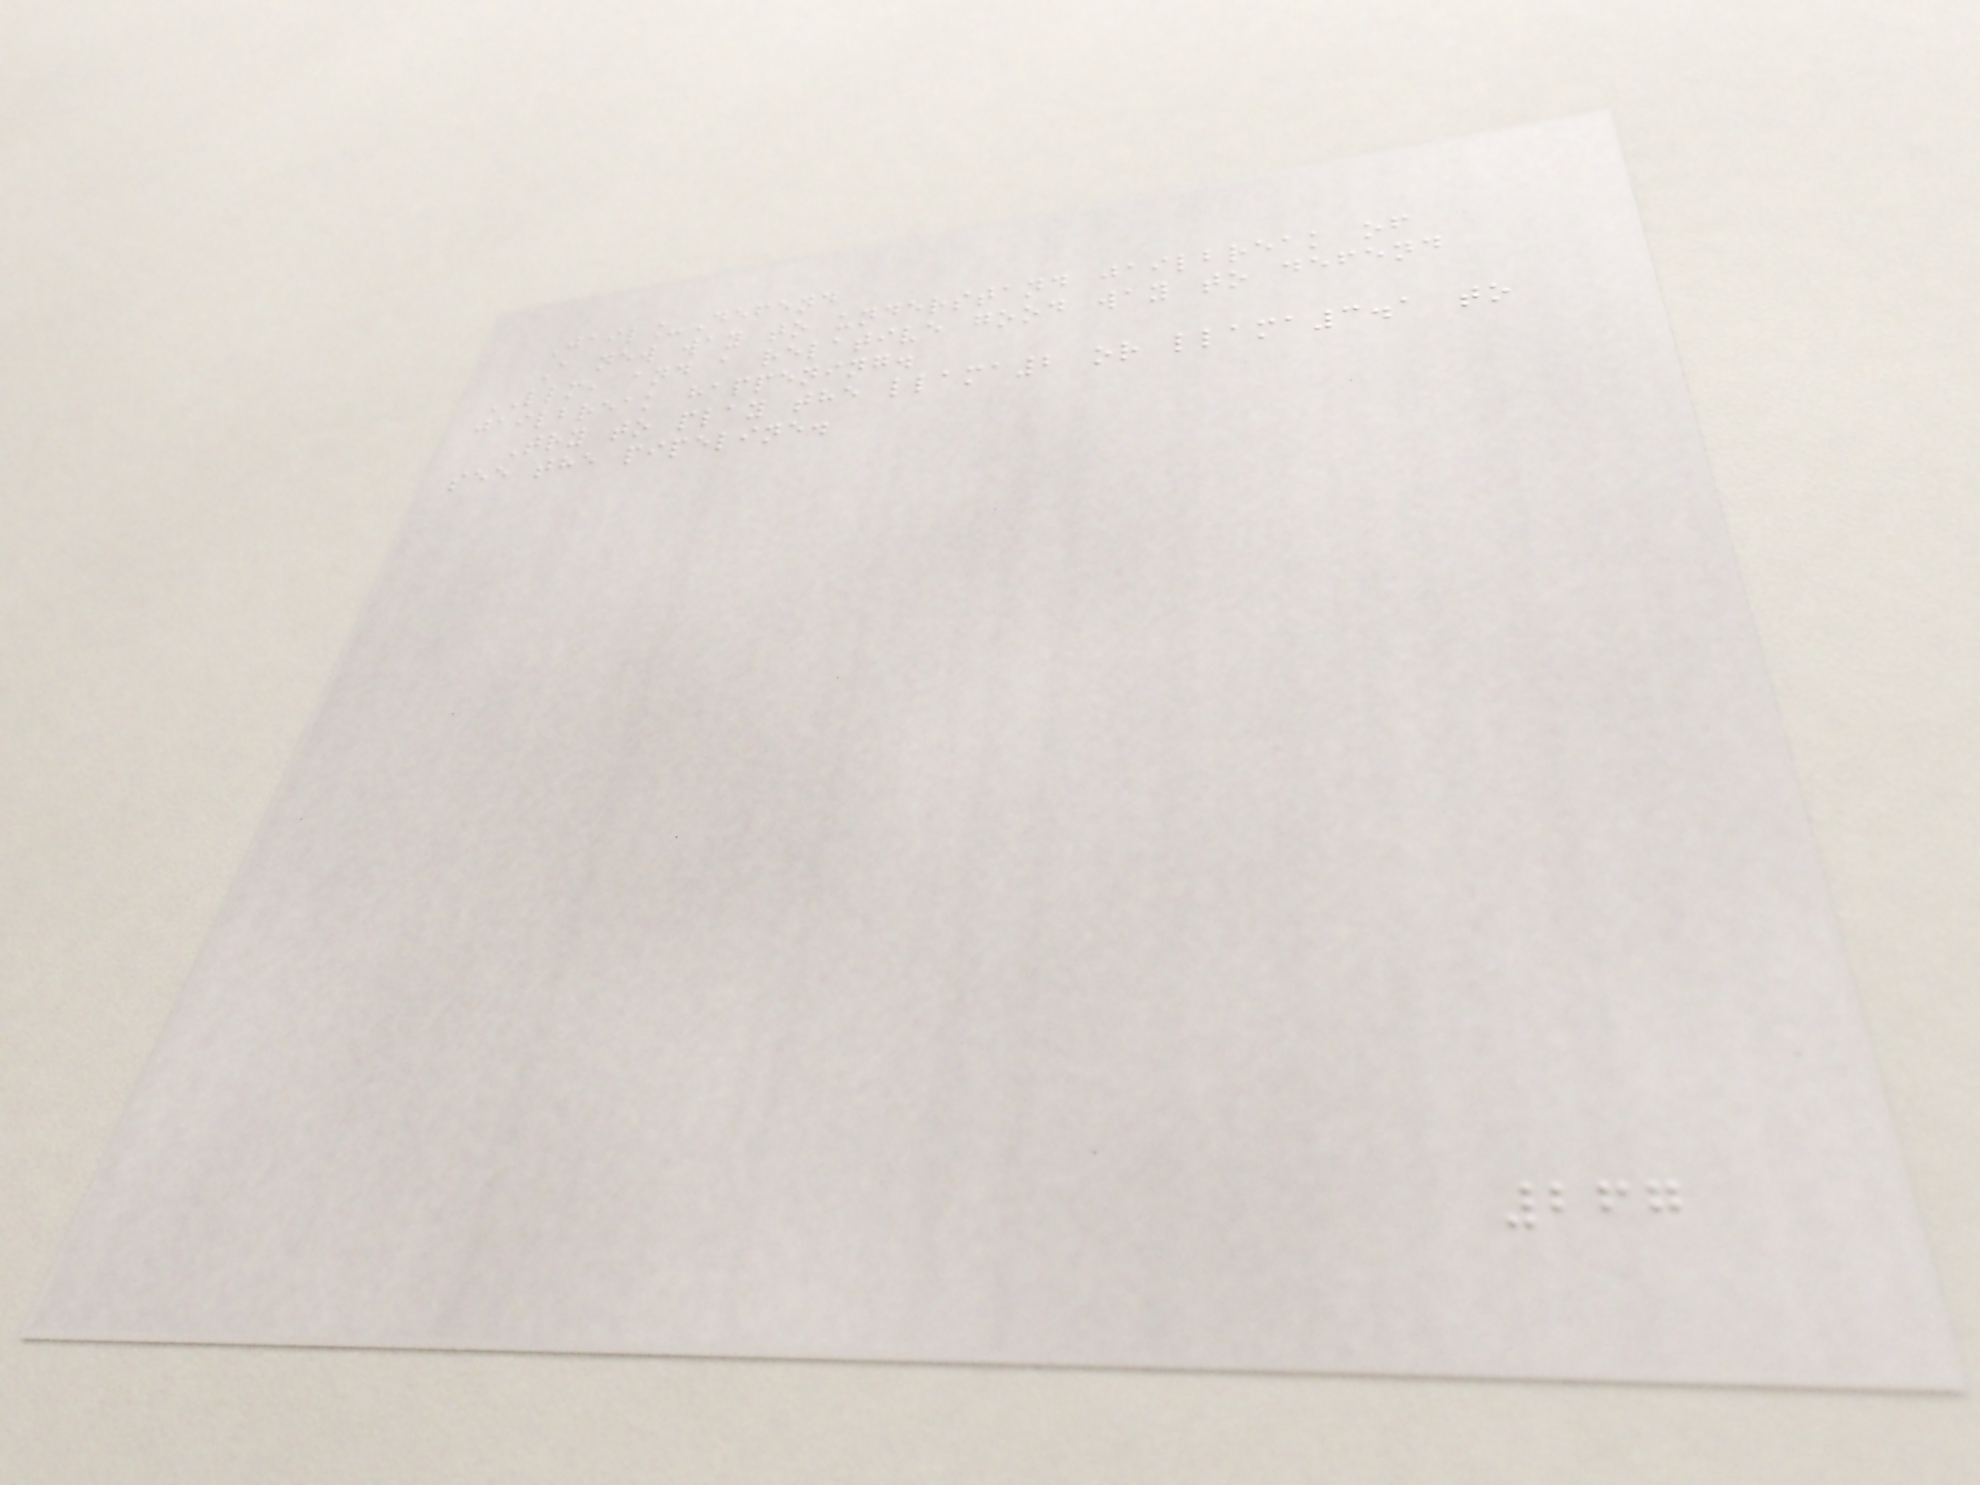Jail_Defend
A new way to understand jailbreak of
LLM, and a relative good way to defend
jailbreak happening.
Try to play the llama2 or llama3.1 to
see the pipeline.
267
